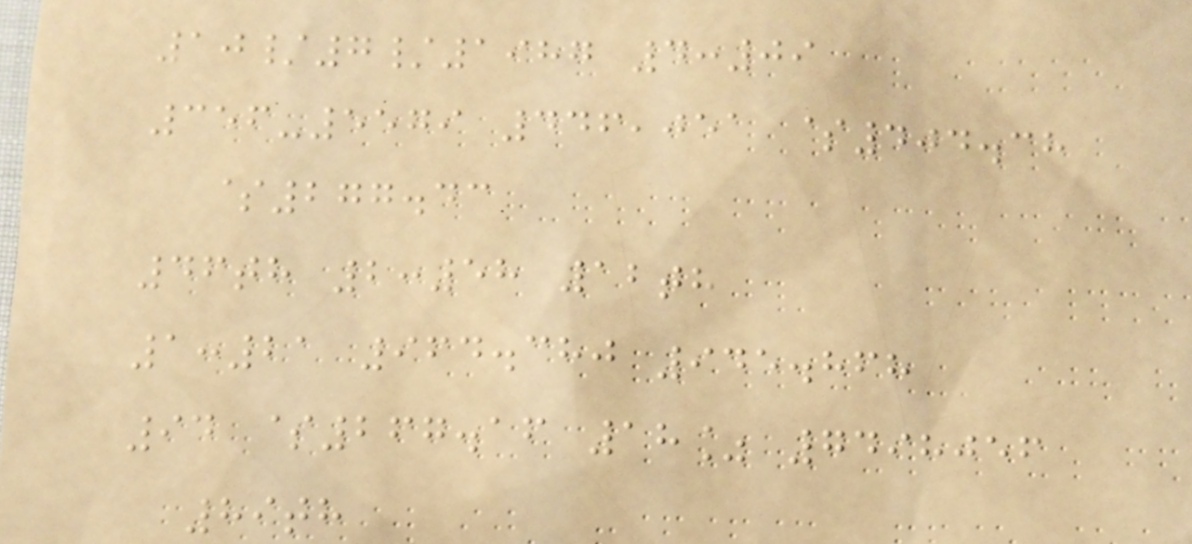10/7/1987 4:09
356-5579 446,051 $404.38
$277.43
46th 2:58 12th
1:21 964.380 945.868
94 $267.16 18% 7498056
89th
